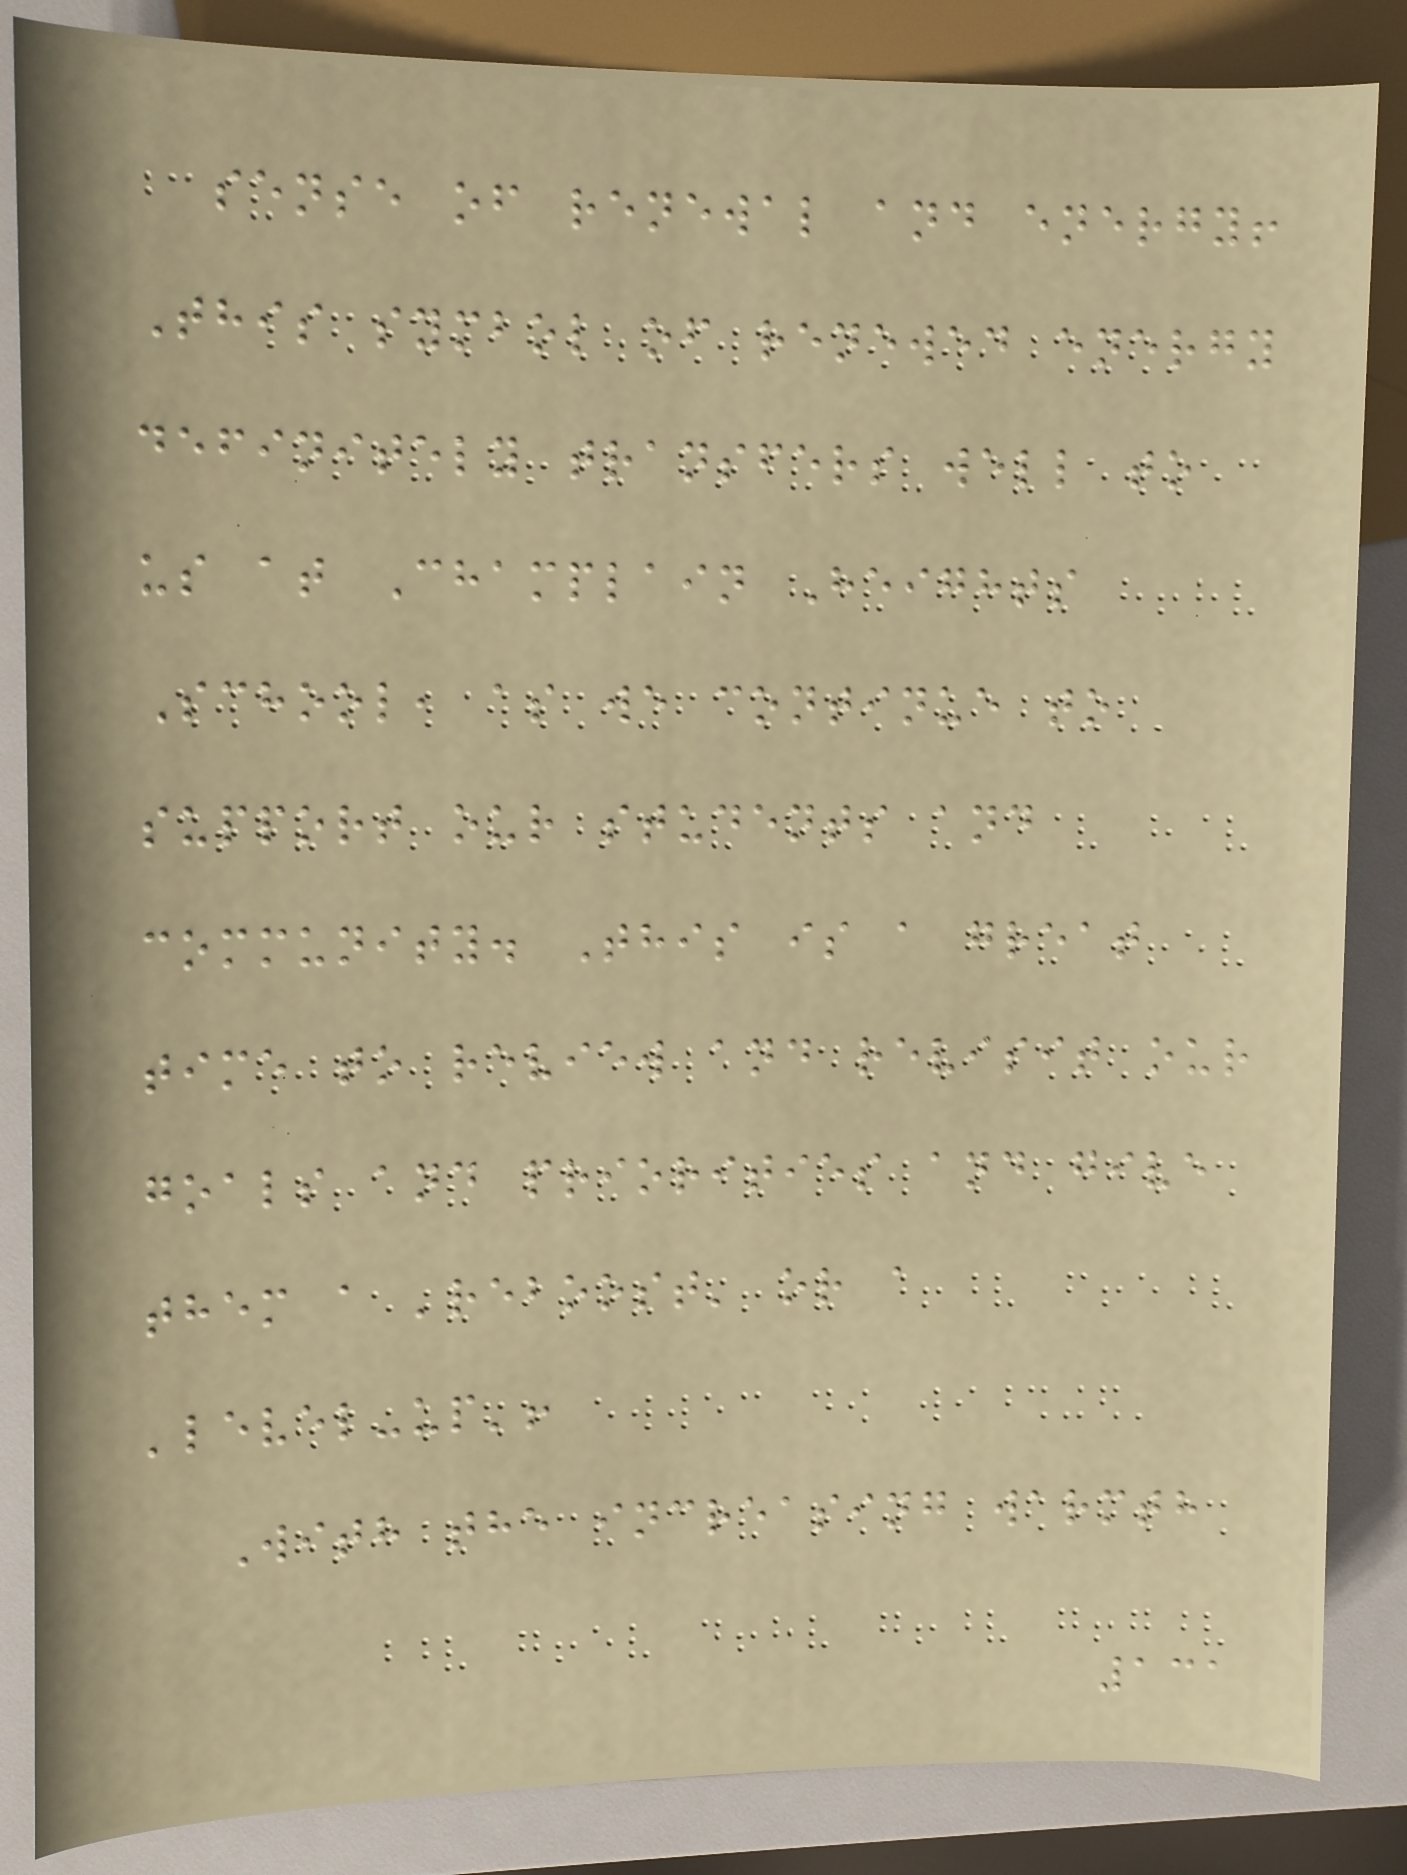sense of renewal and energy!
This symbol of renewed energy
definitely transfers well to
us at Champlain Heights
School, as we continue to
support our students and
community. This is a great
time to review and revisit our
goals and priorities and give
them a 'reboost' or a
'level-up'!
With the increasing warmth
131
